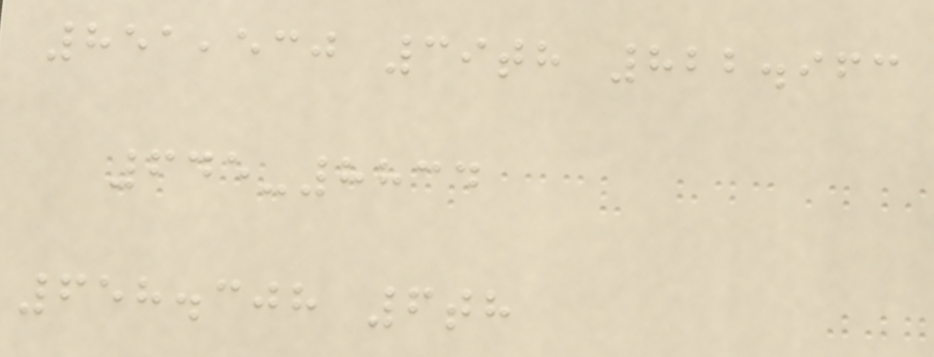851,530 39th 822.963
645-8834
658.308 6th
